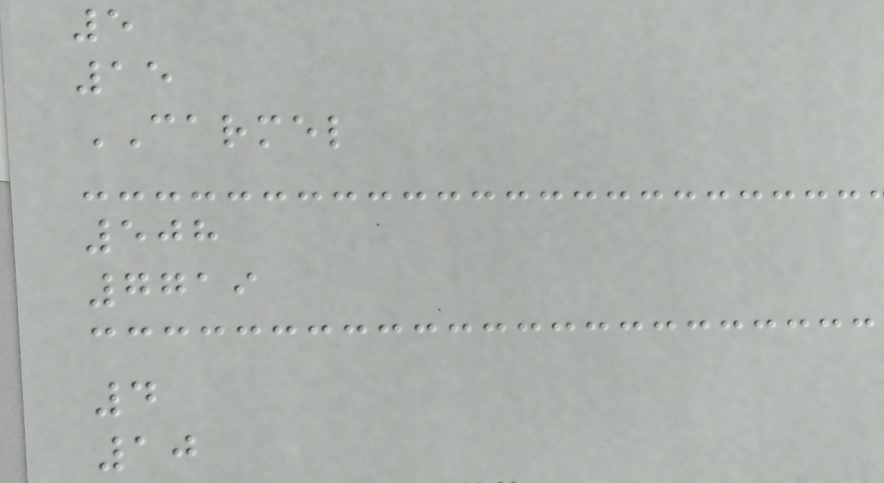5
15
CARMEL
508
7719
4
10
